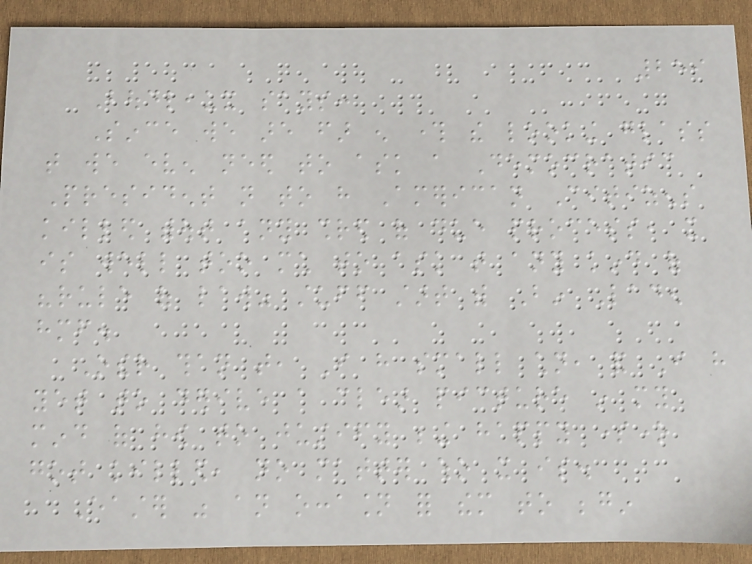259
Boudleaux says:
Since we are far enough through the looking glass
that we even need to ask a Democratic
President not to have American Citizens
killed without any shred of due process, it
is well too much to ask that any kind of
"rule of law" stuff start with Bin Laden
himself.
Other than that, I have small children, and I have
yet to derive a clear picture in my
mind of how to justify being happy someone
got killed, no matter who it is.
Easter was an occasion for them to begin
